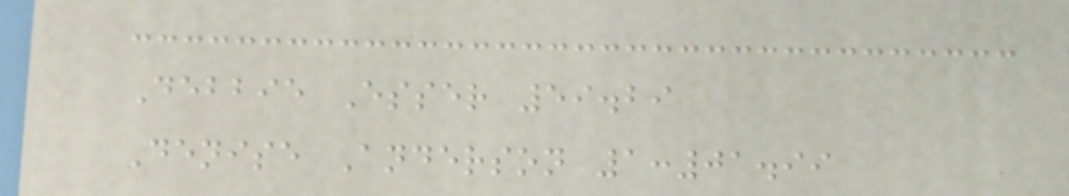Debbie Esser 59.29
Denise Anderson 1:01.99
